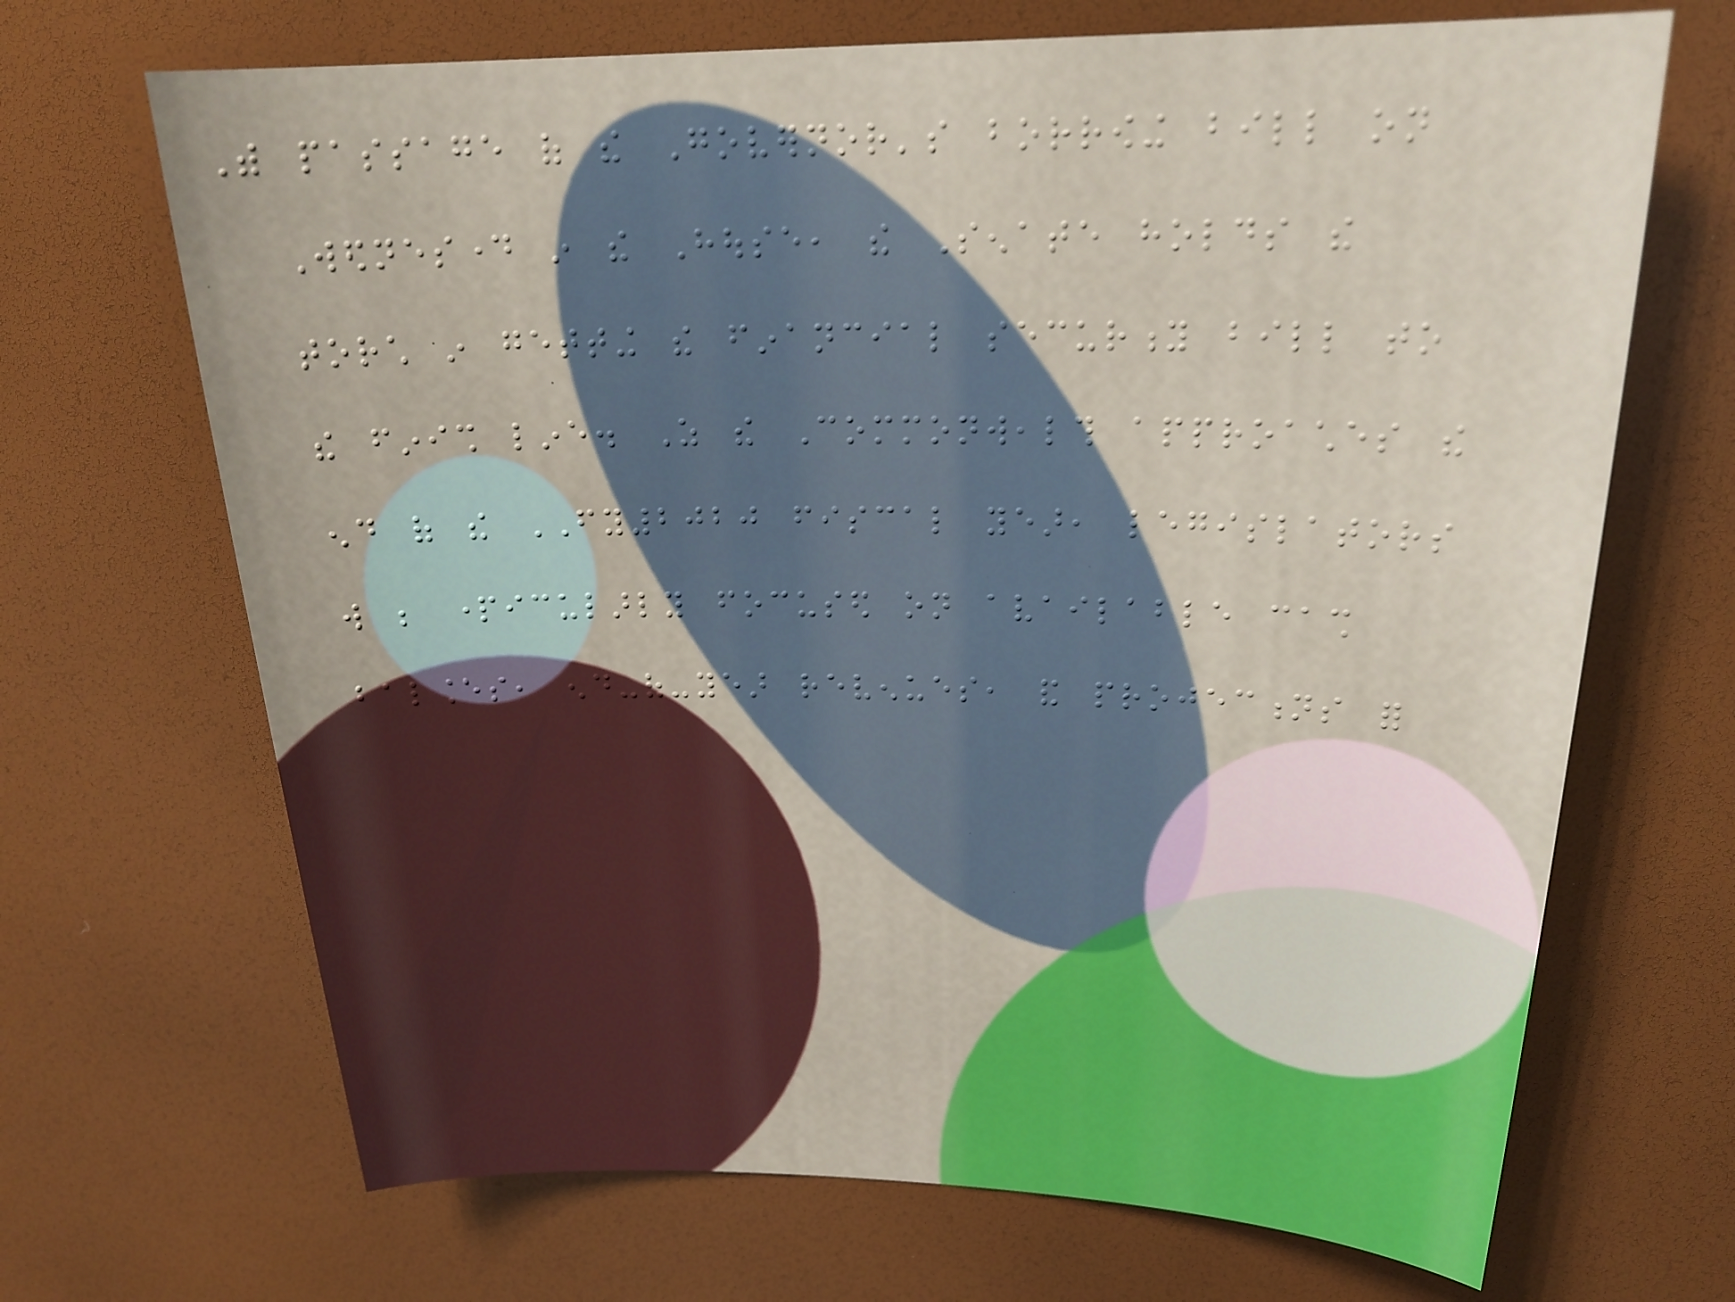With passage of the Governor's borrowing bill on
Wednesday in the House, the Senate holds the
torch in getting the financial security bill to
the finish line. As the Commonwealth approaches the
end of the FY2020 fiscal year, legislators
will be particularly focused on available cash
balances, end-of-year revenues, and projections for
